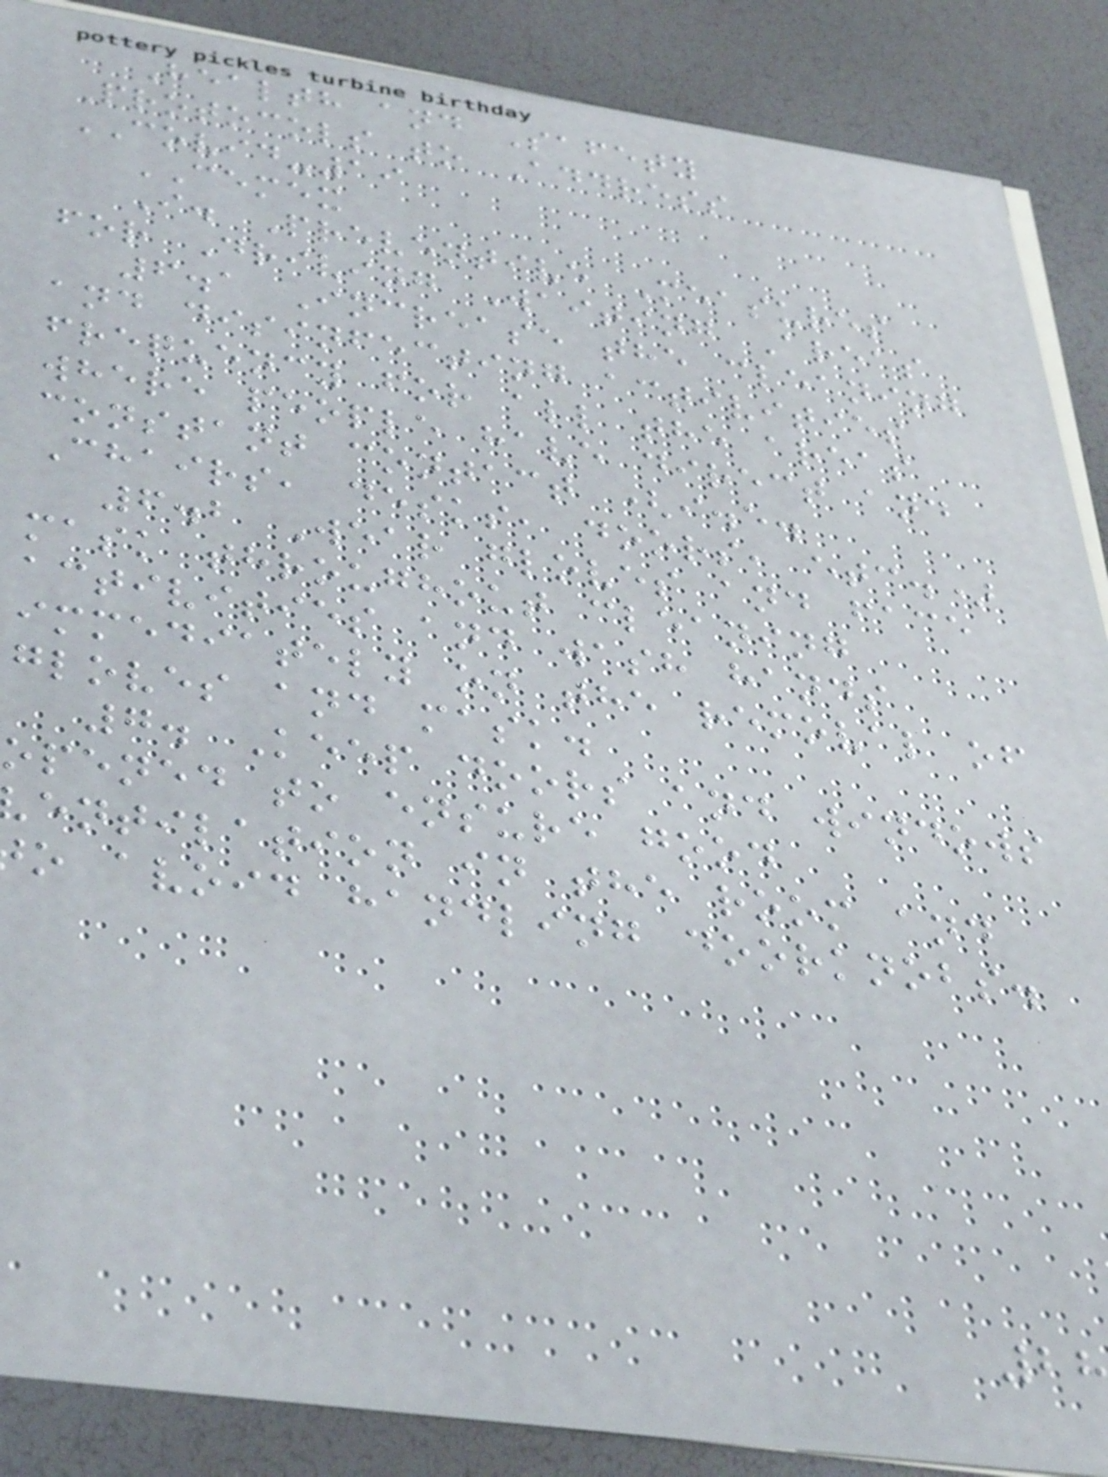Health and Safety
Protocols to Address
COVID-19
CEMEX
I. Preventive Measures
for Driving Waiting Areas
6.1 Increase the cleaning
and disinfecting activities
frequency for all the areas
where people have direct and
constant contact (i.e.
Chairs, desks, doors, etc.)
6.2 Wear gloves and face
mask throughout cleaning
activities and wash hands
immediately on the removal of
gloves and mask.
7. Keep doors and windows
opened to ensure good
entilation in the room and
o avoid handling doorknobs.
